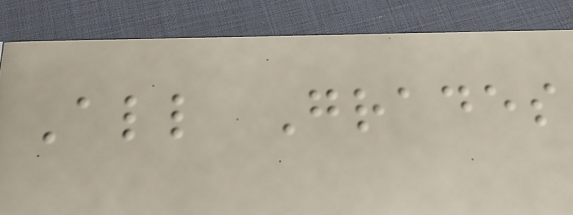All Grades
